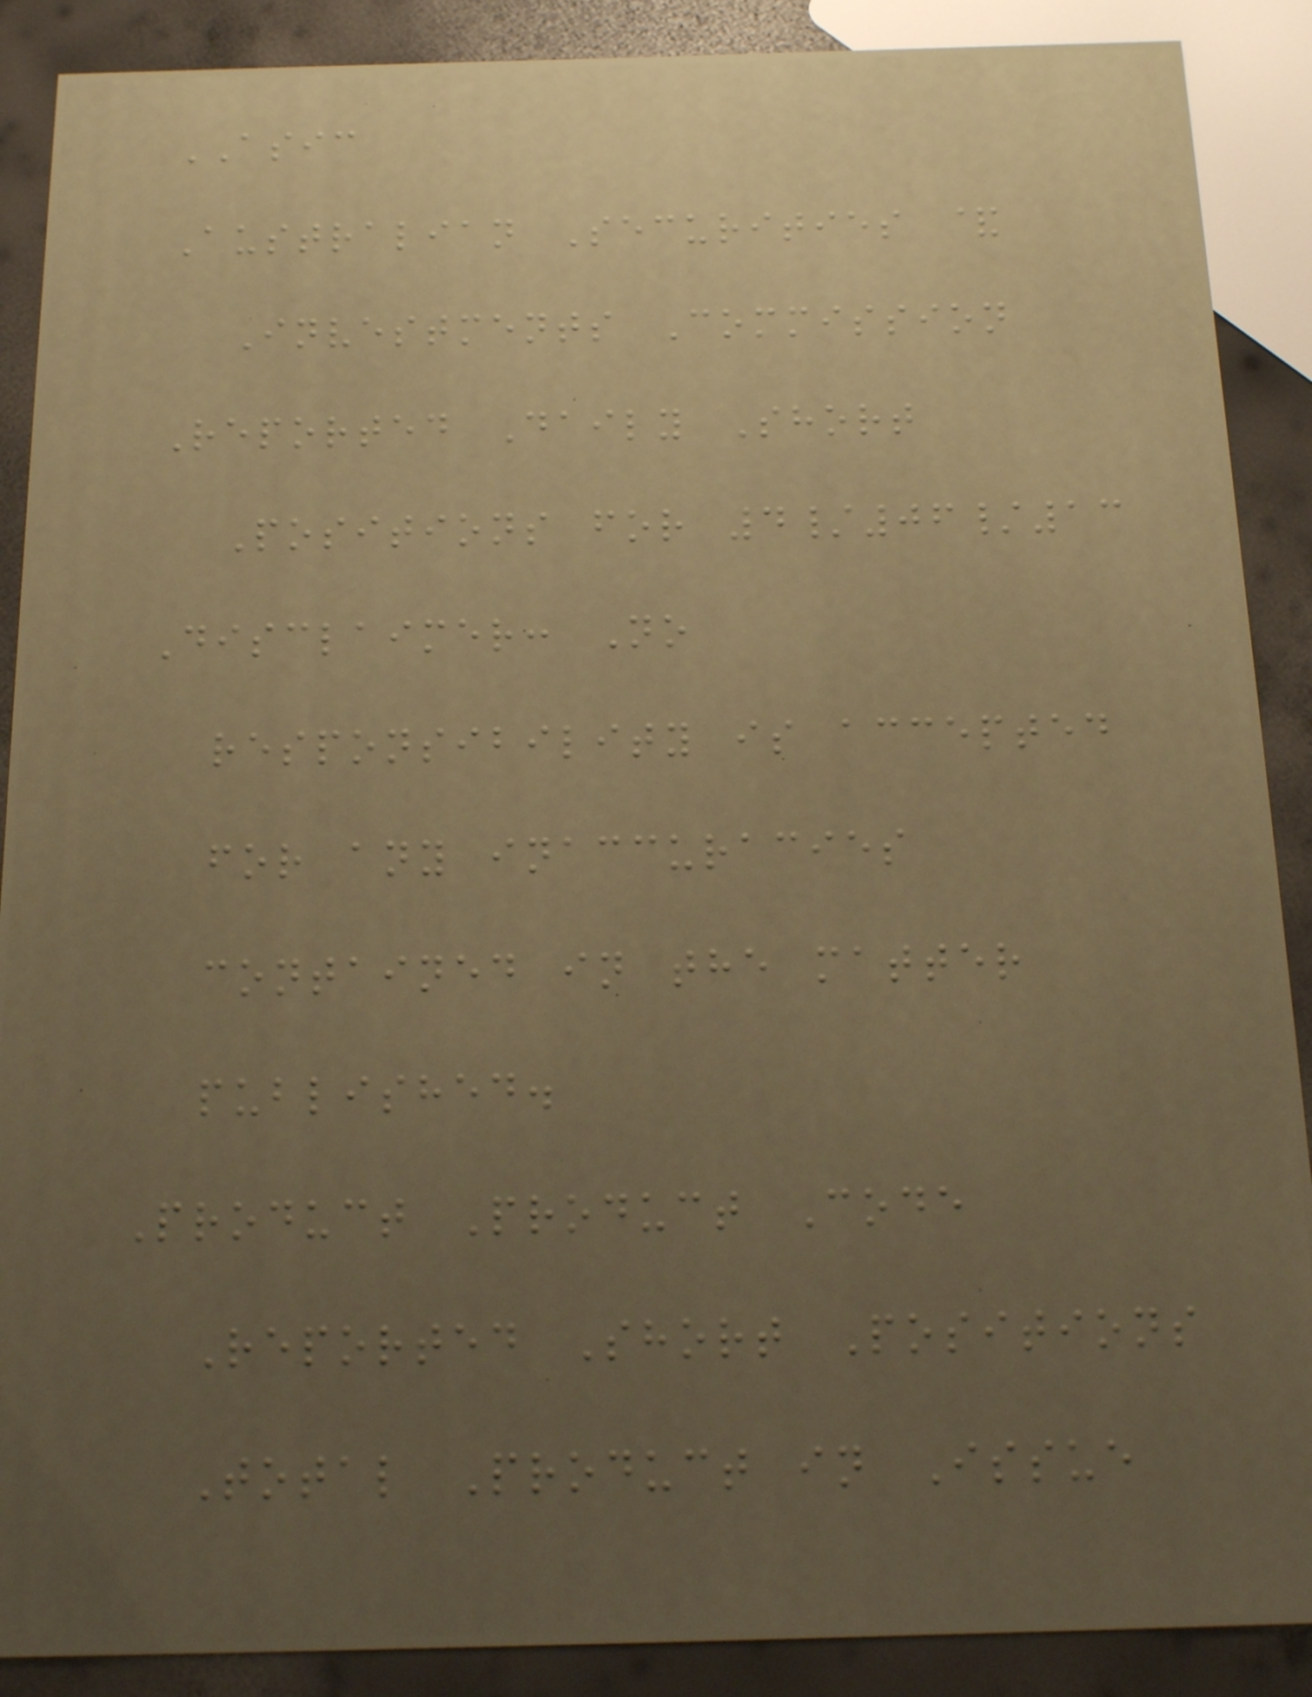ASIC
Australian Securities &
Investments Commission
Reported Daily Short
Positions for 4/06/13
Disclaimer: No
responsibility is accepted
for any inaccuracies
contained in the matter
published.
Product Product Code
Reported Short Positions
Total Product in Issue
